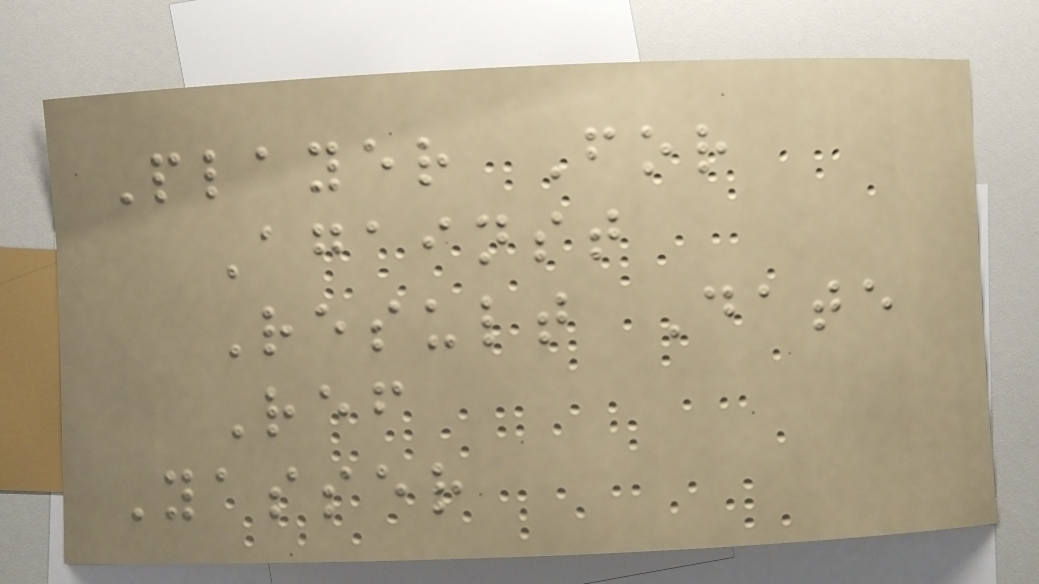Player For
Against
Result Date
Ref
Yasser
